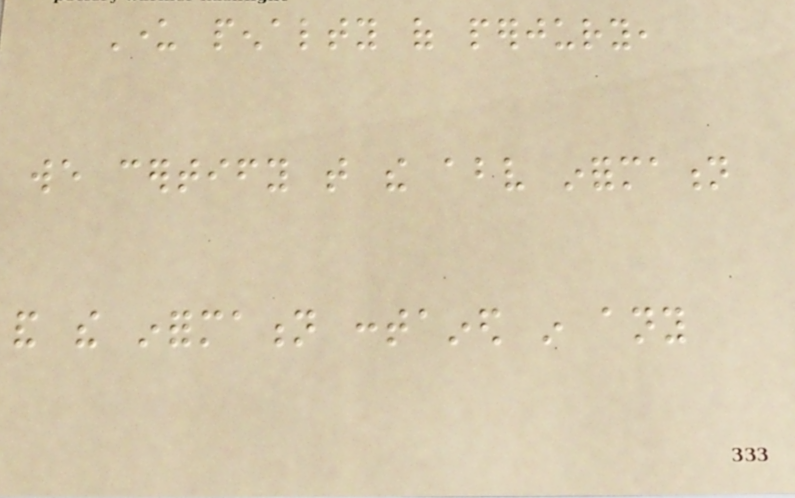Under penalty of perjury,
we certify that the above information
and the information contained in any
